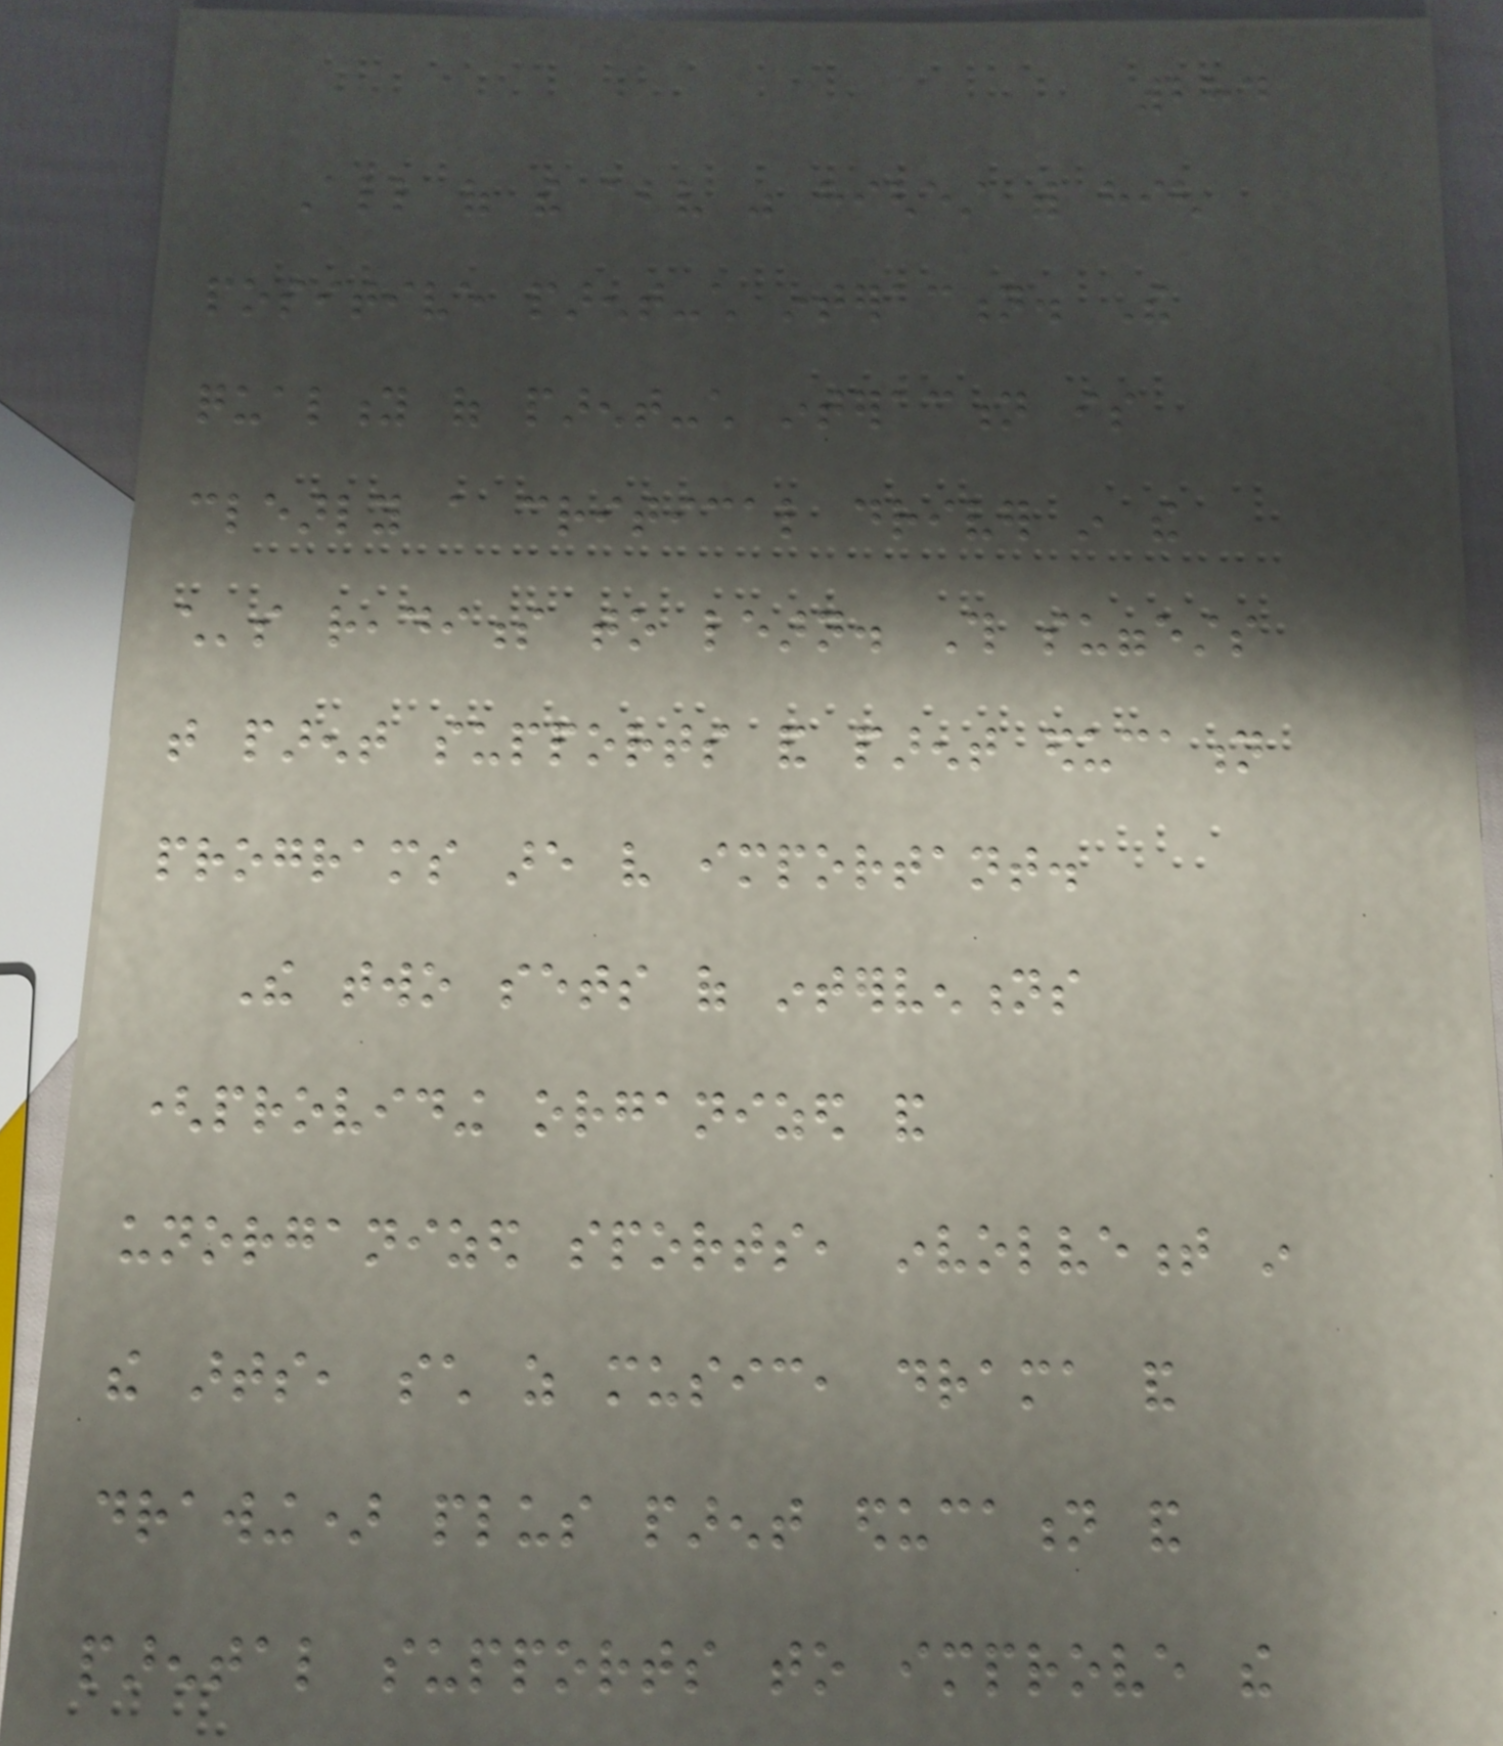284
All of the above was highest with high
positive parent-child interaction. The
quality of parent-child interaction is
clearly a critical driver in the
child's readiness to learn. This suggests
that parent supports and parent education
programs are very important.
The two sets of interventions
(providing organized and
unorganized sports, involvement in
the arts, such as music, drama and
drawing) plus parent education and
parental supports to improve the
